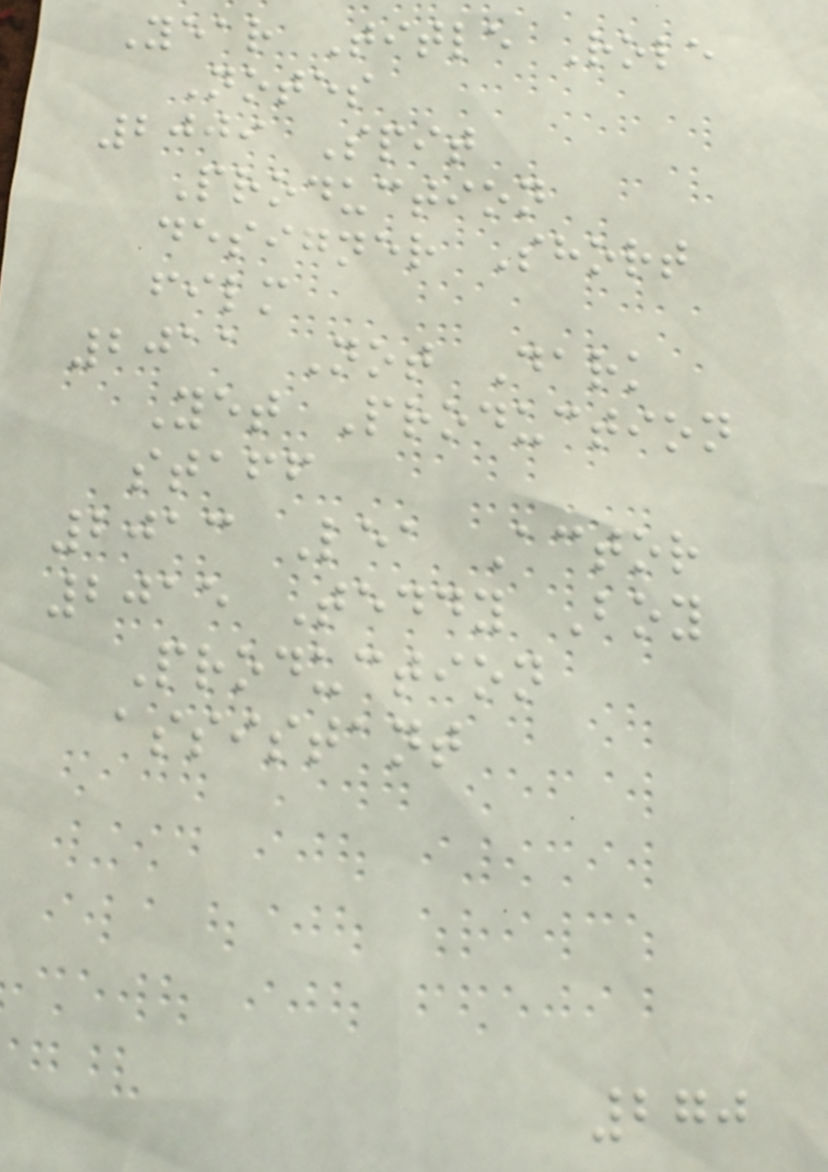Year Title Role
Notes
2009 Spit
Production
designer Short
film
2011 Not Dark
Yet Production
staff
2013 Lea Actor
2015 Teddy Boy
Production
assistant
270
